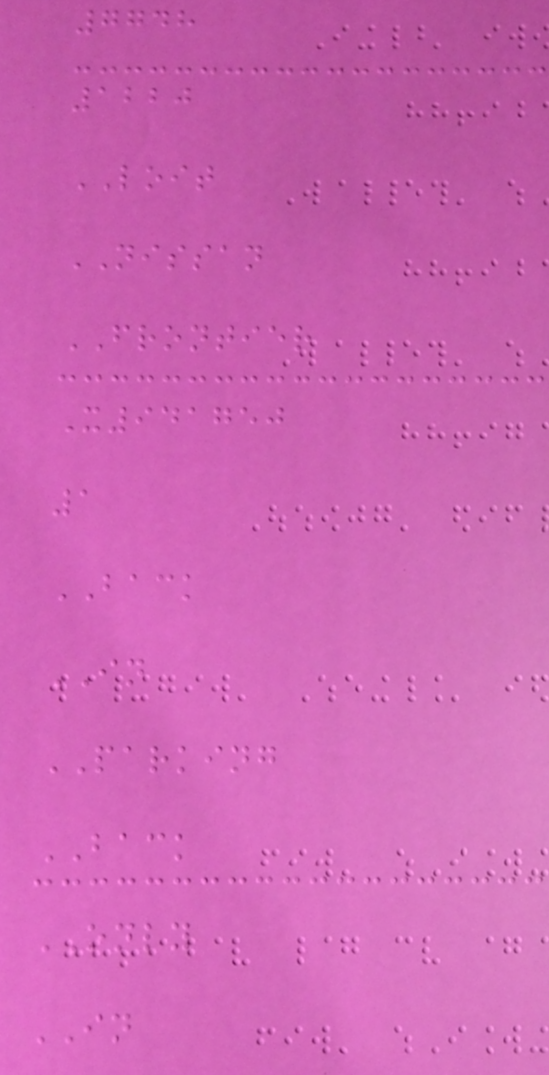7748
1220
LOIT
NISSAN
FRONTIER
X941750
1
BACK
IN
PARKING
BACK
ONLY
IN
